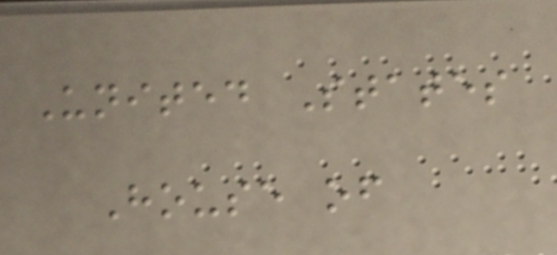United States
House of
